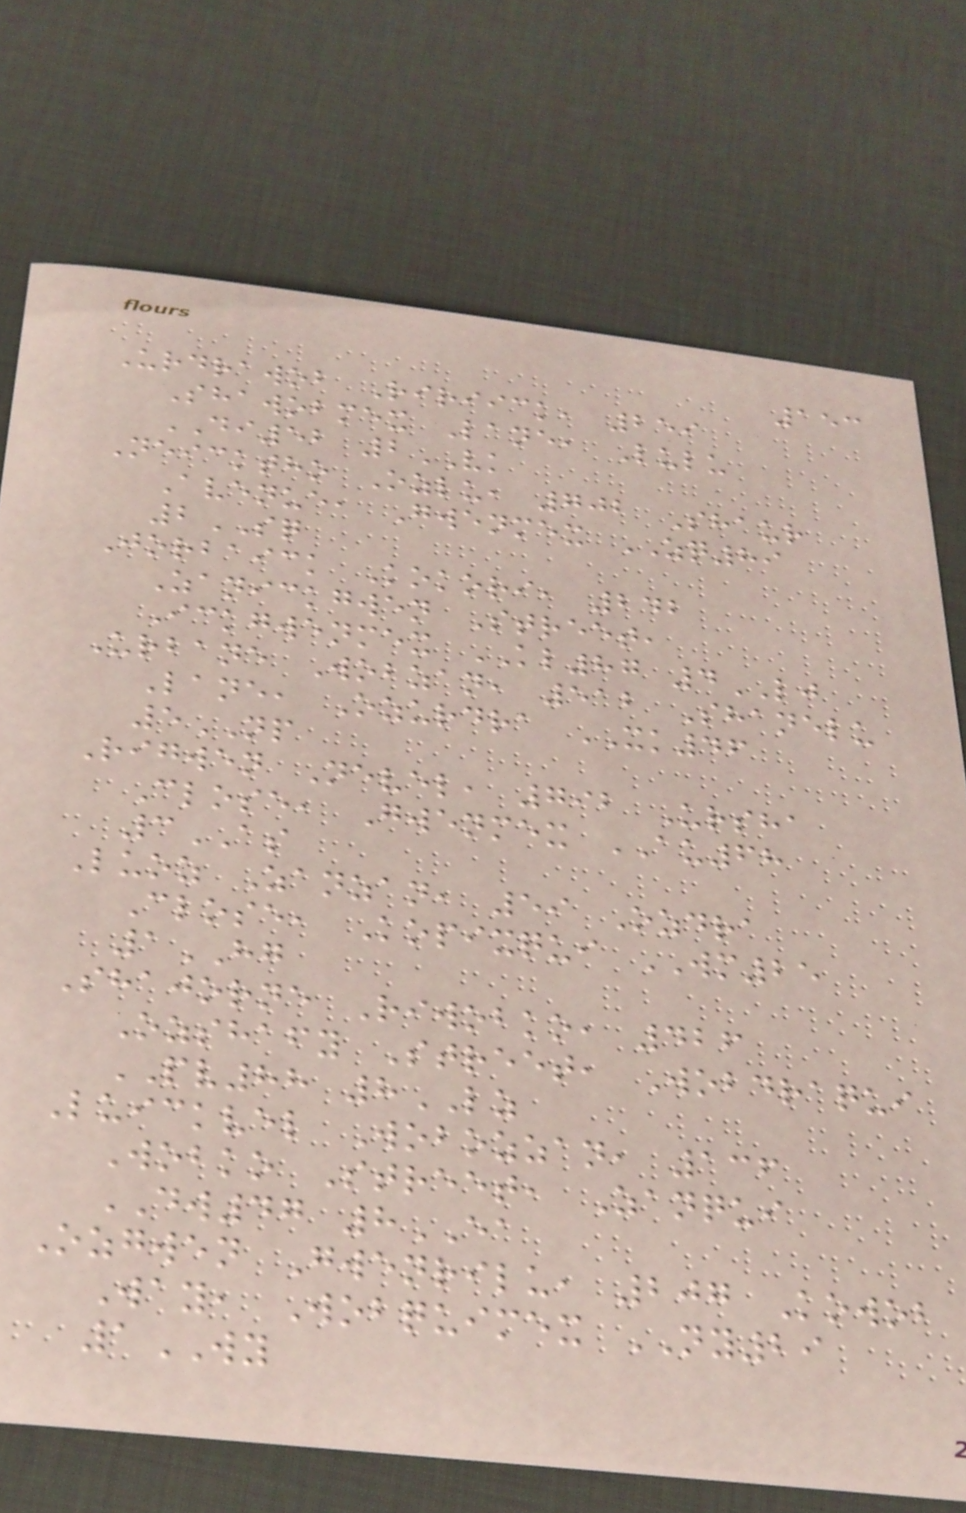153
Urdrawob Ririick, 259
Shawobmex Lane, Lulu
DI52 2VK
Neicktho Ozlu, 702 Shaur
Avenue, Gwenmex ZQ89
2SQ
Jorbaick Kokori, 242
Zanickgwen Street,
Ickgwenmex KL87 4LJ
Urbane Wobzan, 512 Shanelu
Lane, Ozurdra XK46
5NP
Rigwen Nevel, 792 Ursha
Close, Gwenmex AU68
3AS
Luoz Zanzan, 59 Ozdra
Close, Kopixqui WM25
1HG
Shajorne Riwobko, 426
Ozshafy Street, Wobdraqui
PV88 8LZ
Luickvel Wobozzan, 136
Wobko Street, Zanqui
DW47 8EA
Ozgwen Gwenrilu, 207 Kowob
Way, Wobquimex NY29
1WY
